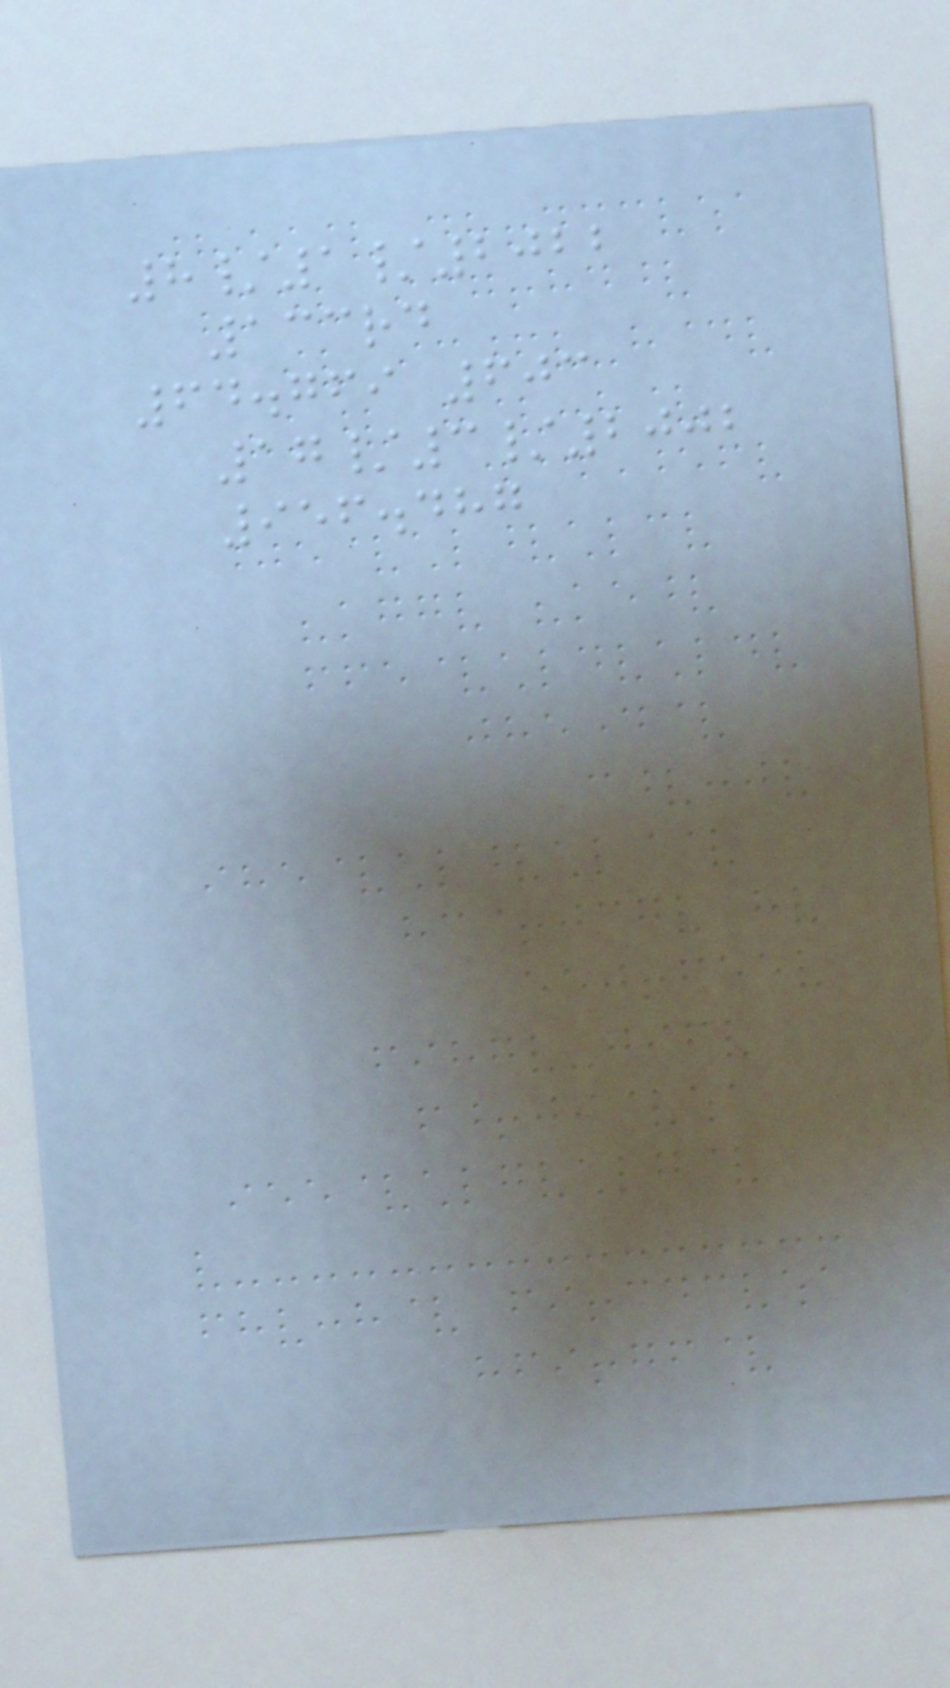8/1/2022
133rd
64.769 603
17/3/2002
956.487
